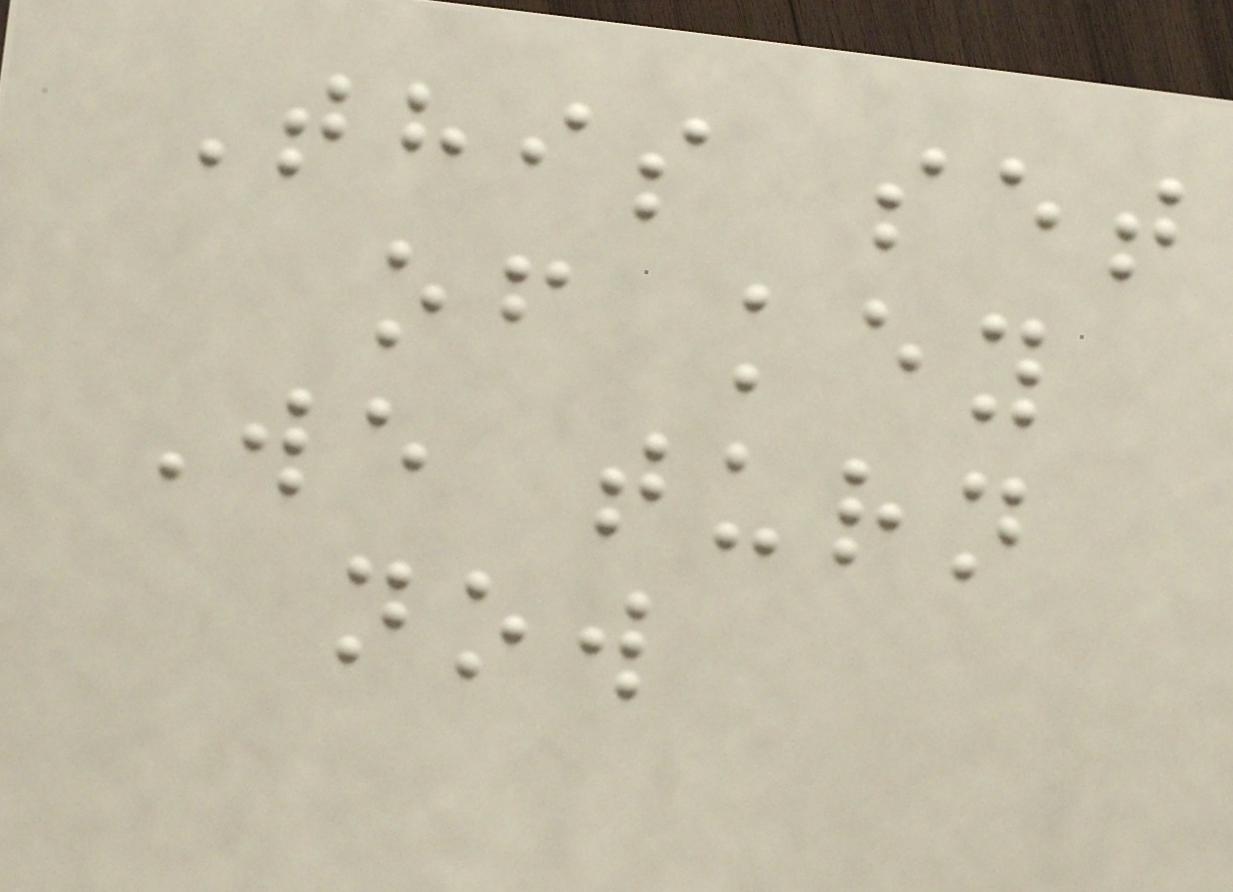This set
of key
We turn
now
